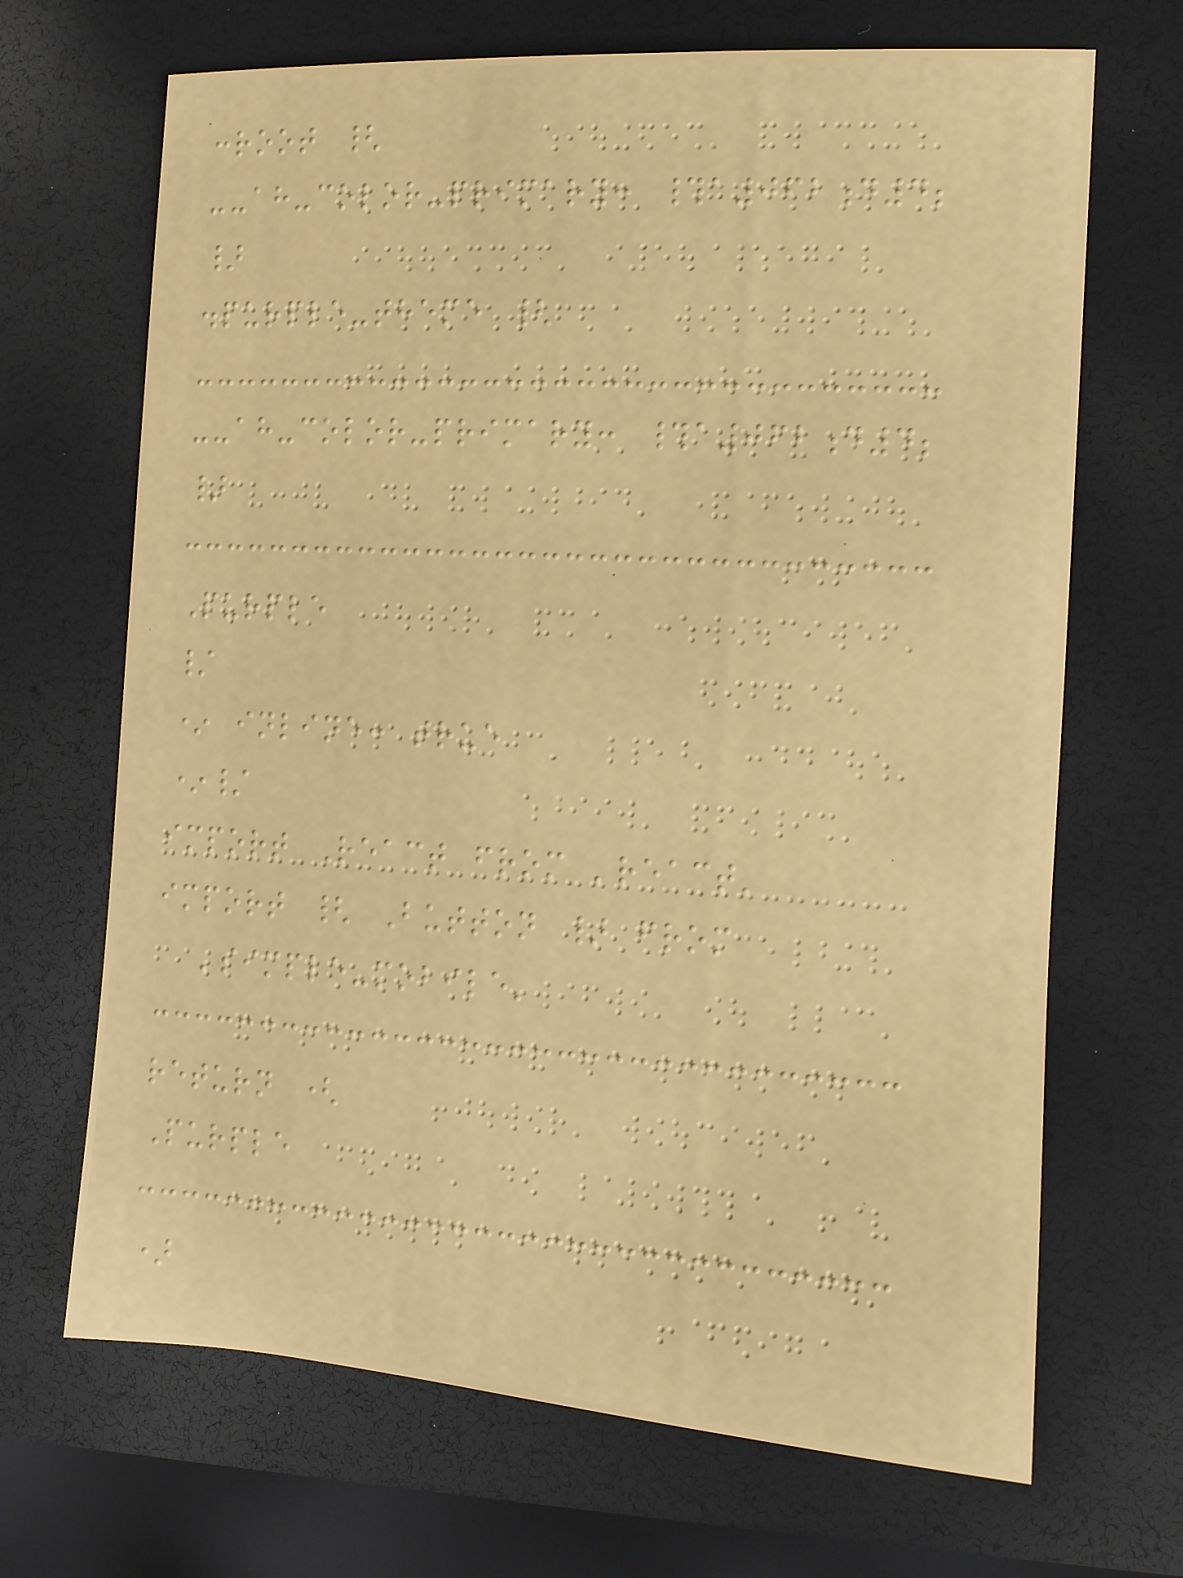:root {
--ah-color-primary: #a062d4;
}
.purple-theme {
--ah-color-primary: #a062d4;
}
Purple
/
* inline: true
*/
import React from 'react'
import { Button } from
'simple-mobile'
return (
Purple
)
